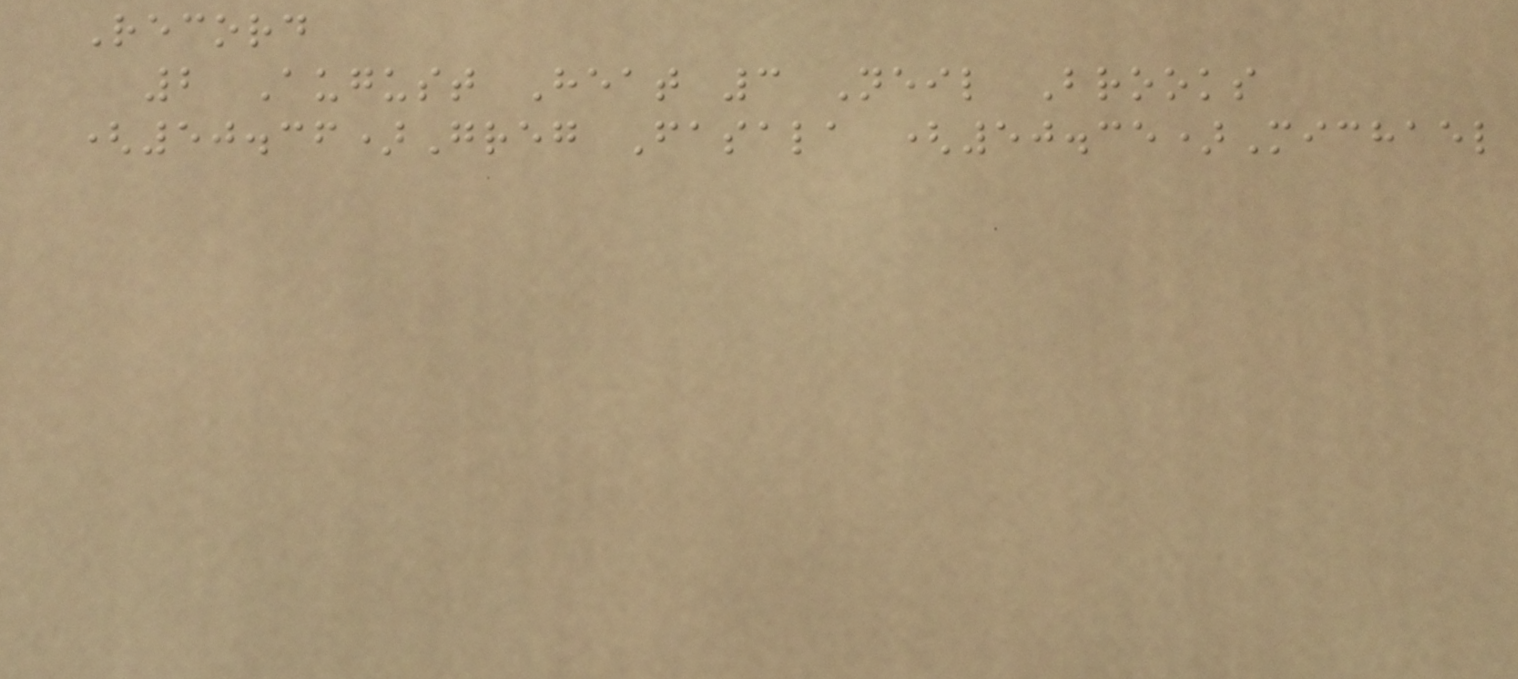Record
2 August Heat 3 Neil Brooks
(50.36)Greg Fasala (50.35)Michael
